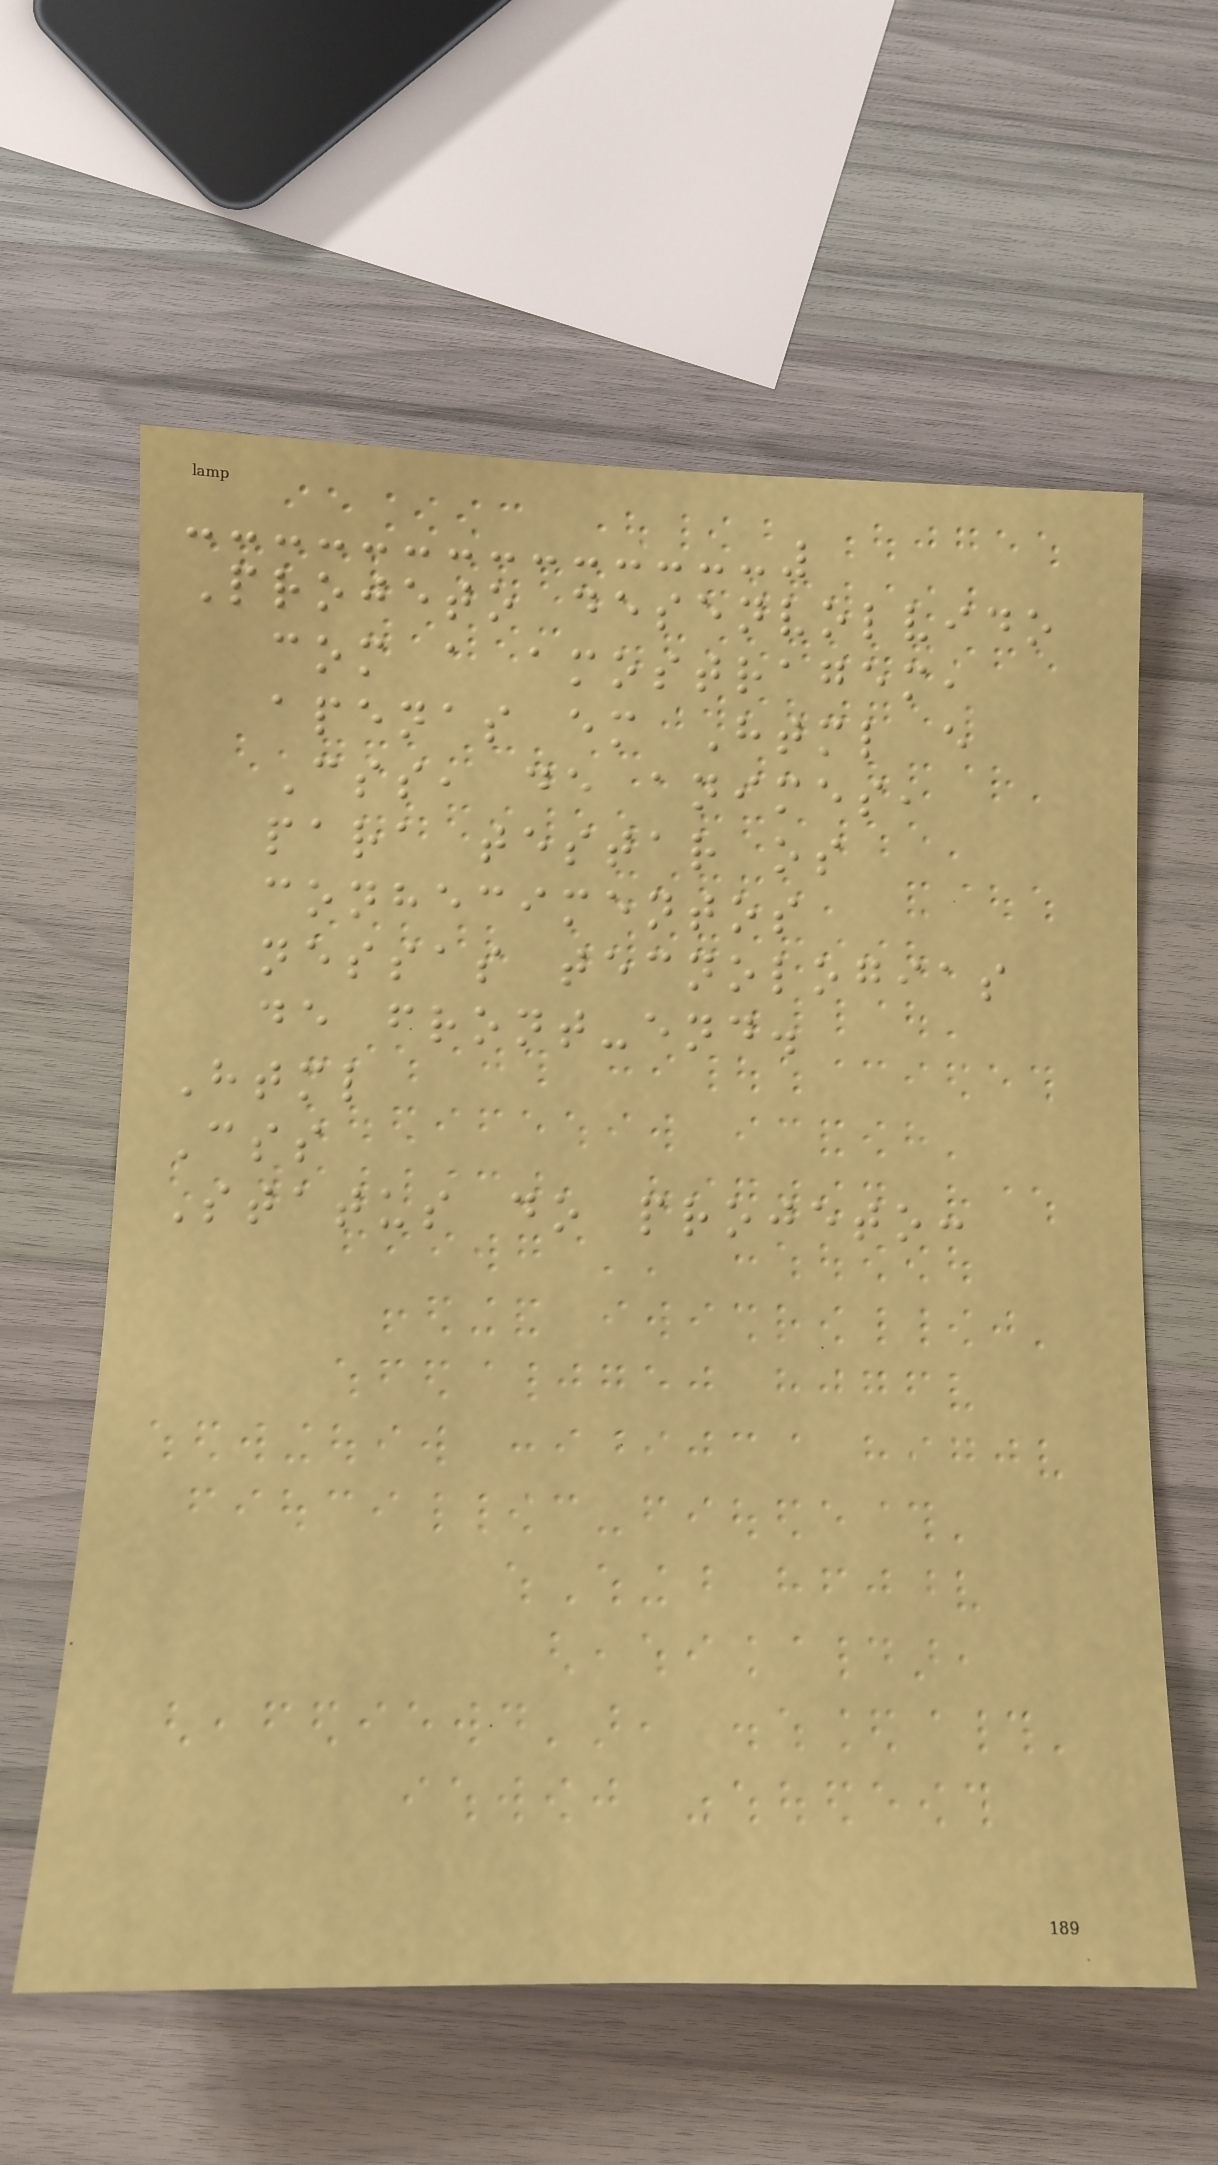Projeto desenvolvido
com a amostragem,
apenas em Html e
Css, de animes,
para testar os
conhecimentos
nessas tecnologias
de front-end.
Html
Css
Status do projeto:
